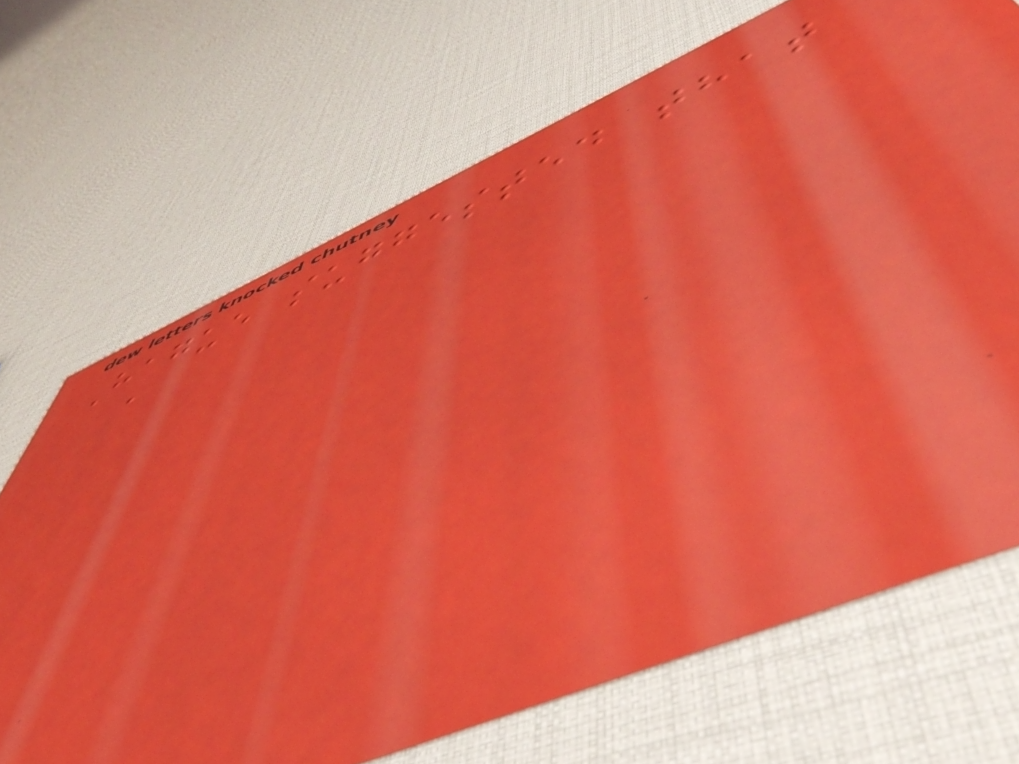Hague suggested that
a
